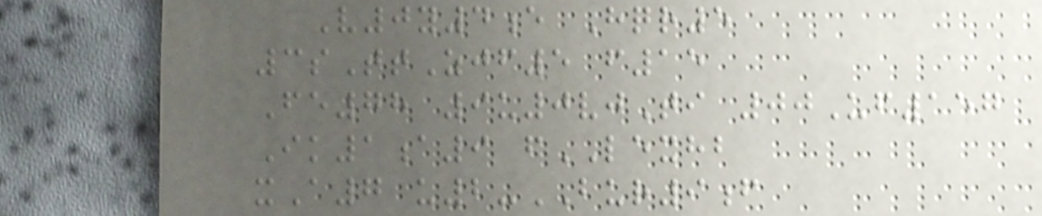V0y4e Hqr5
3sTtZjf5 f15
Fe78 9u0vjTi 00Uf157
Ik1a9 fLEXHB
xA7 u2-BUR9f
